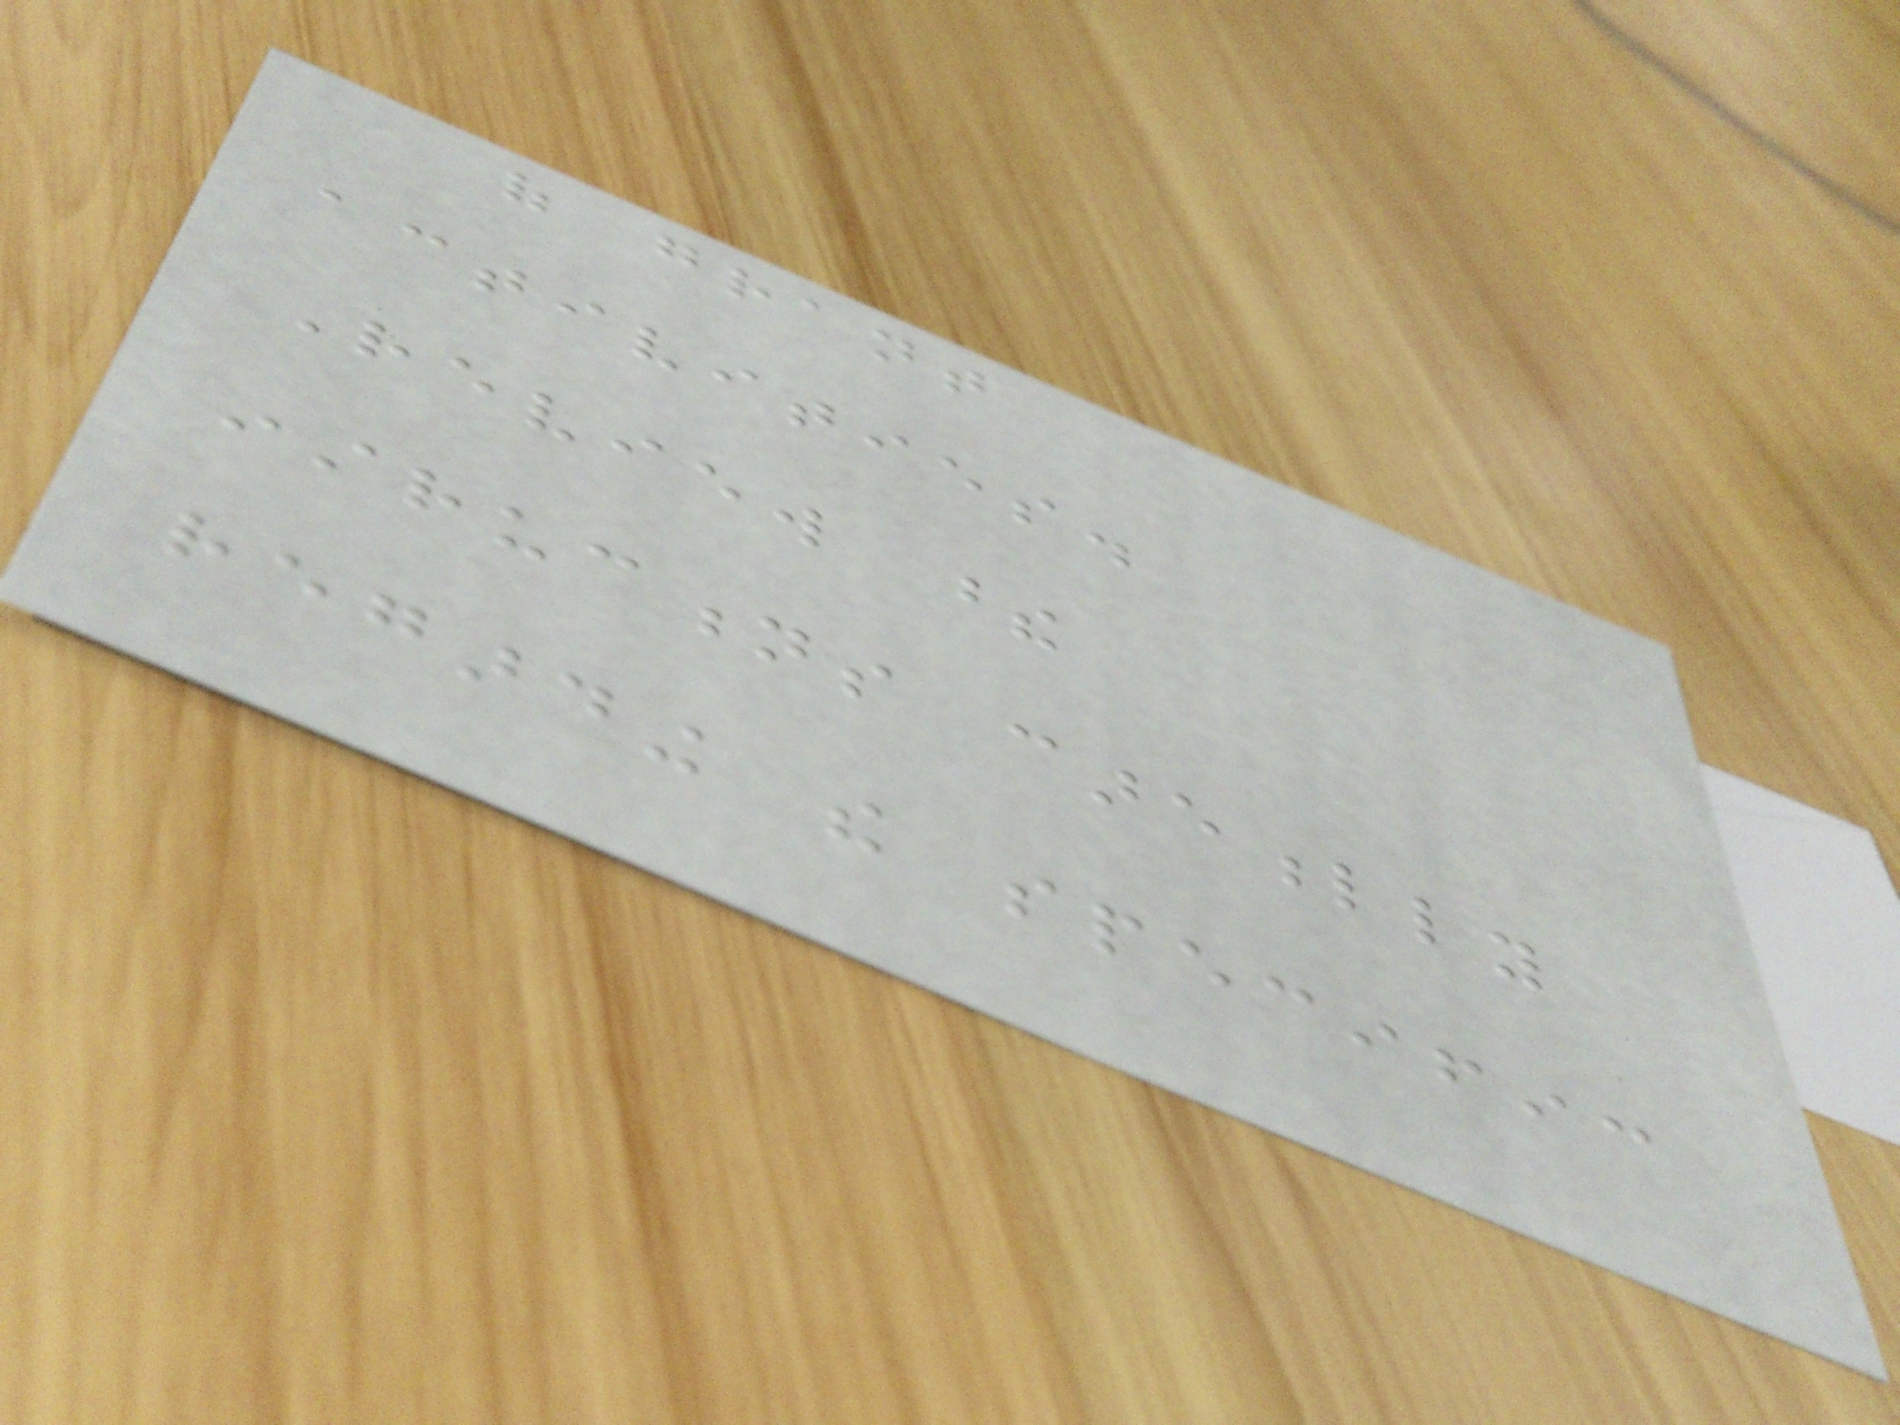of grant
activities.
Review these
instructions carefully
regarding the specific
